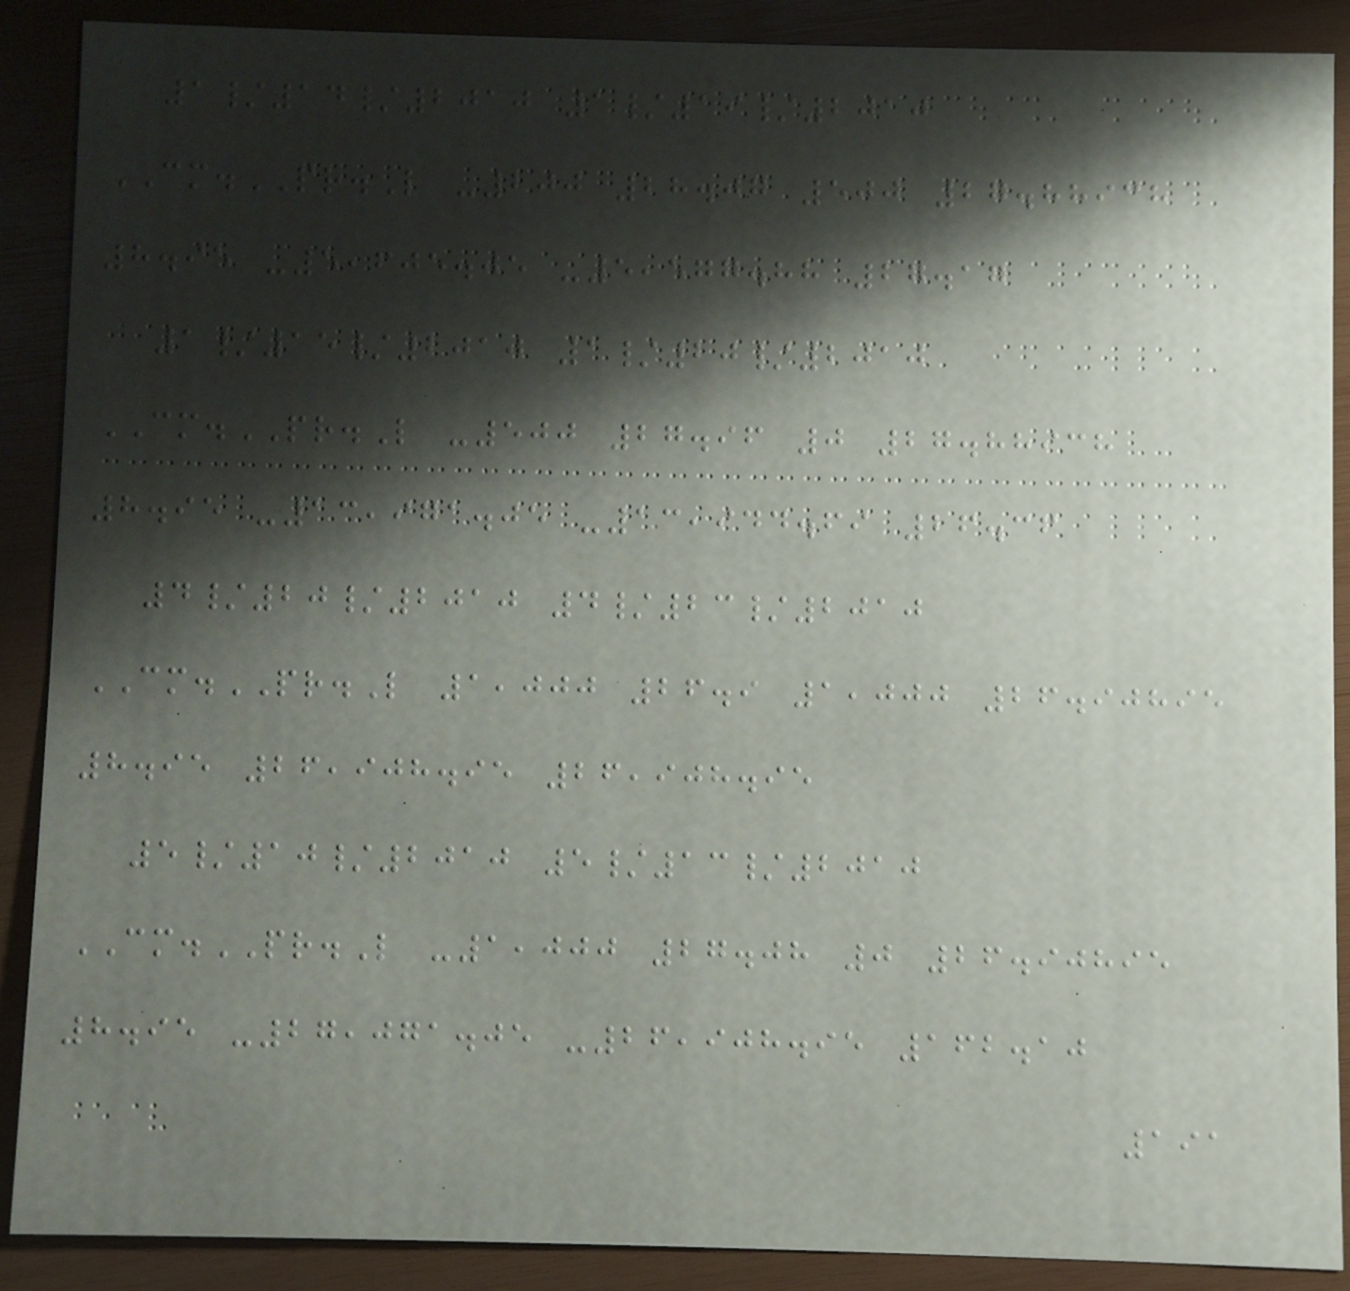1/14/2010 1/19/2010
CM.PR.L -200 28.07 500 27.88938
8.95 -5,605.05 -5,577.88 27.17
1/15/2010 1/20/2010
CM.PR.L -500 27.96 0 27.88938
8.95 -13,971.05 -13,944.69 26.36
4/20/2010 4/23/2010
CM.PR.L 1,000 26.9 1,000 26.90895
8.95 26,908.95 26,908.95
5/10/2010 5/13/2010
CM.PR.L -1,000 27.08 0 26.90895
8.95 -27,071.05 -26,908.95 162.10
191
